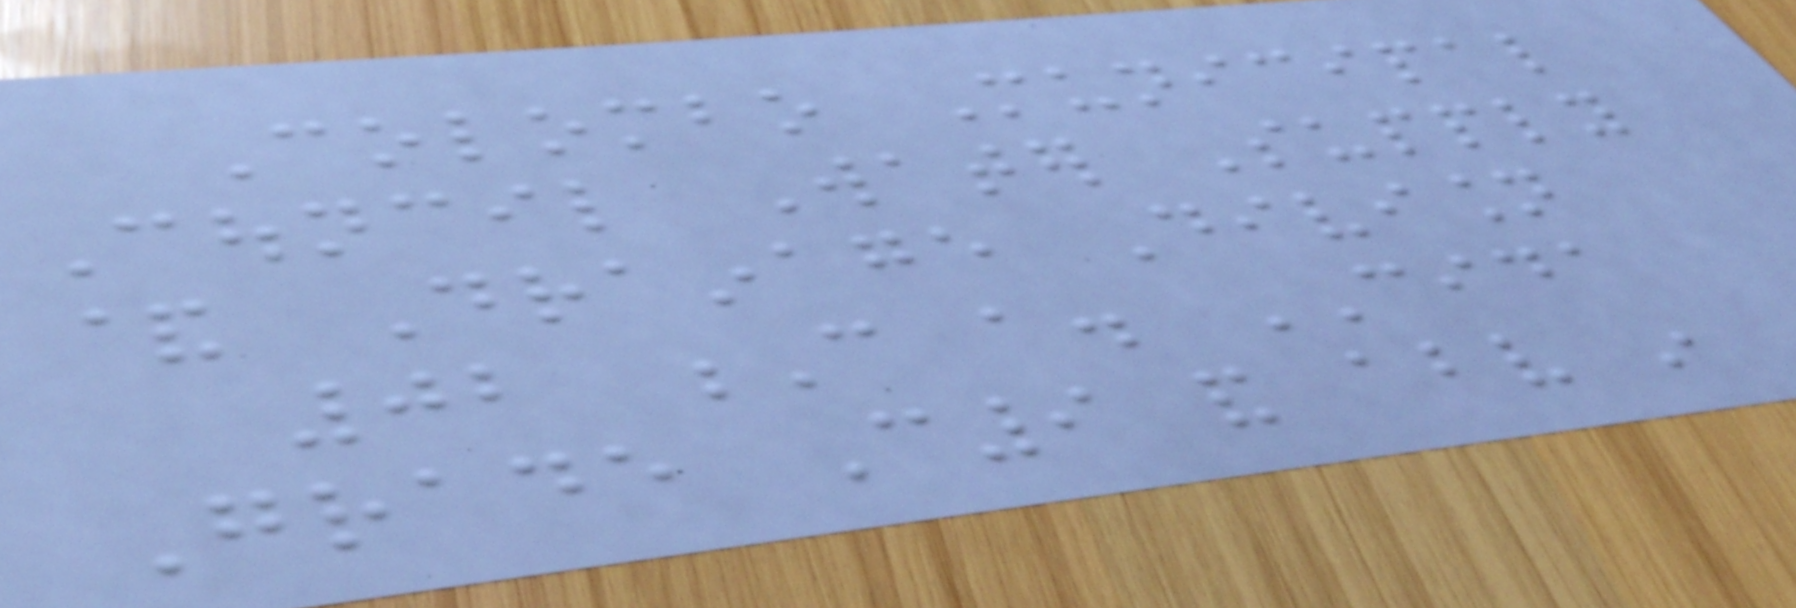Colombo Municipal
Council Water Supply
& Drainage Division
02 C a. CIDA
Grade C9 and above in
